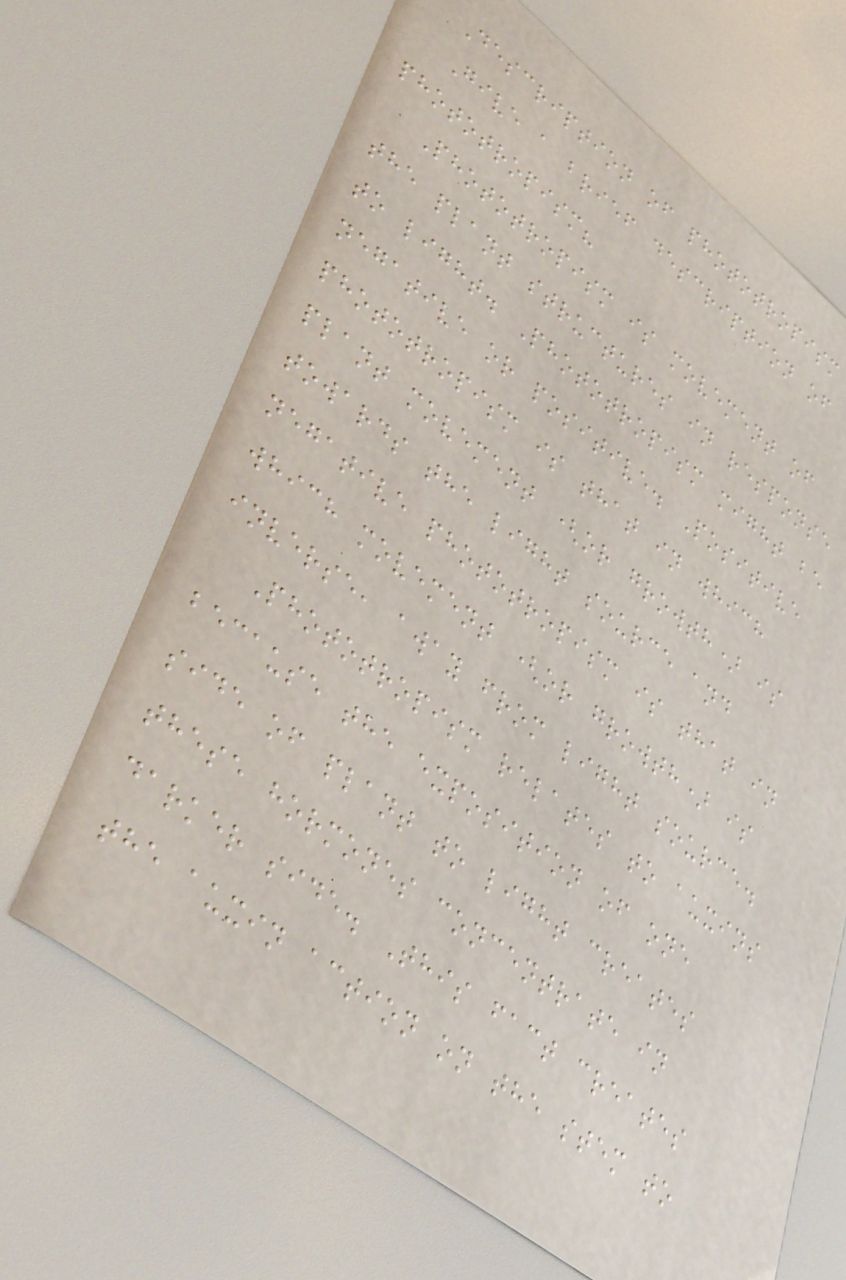Description of phototropism
Give a brief description of
phototropism?
Phototropism is movement of
the plant structures in response
to light. Phototropism might be
negative or positive. Positive
phototropism is that in which
plant movement (or growth) is
towards the light source and
negative phototropism is that in
which movement (or growth) is
inverse, away from light source.
Phototropism relates to auxins
because the exposition of one
side of plant to light creates
these hormones concentrate in
darker side. This fact creates
the auxin action on the stem to
